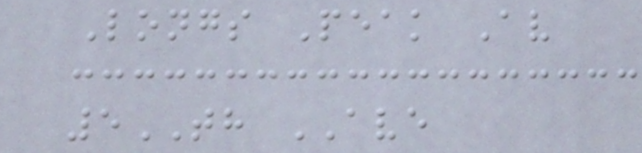Longs Peak Av
5TH AVE
